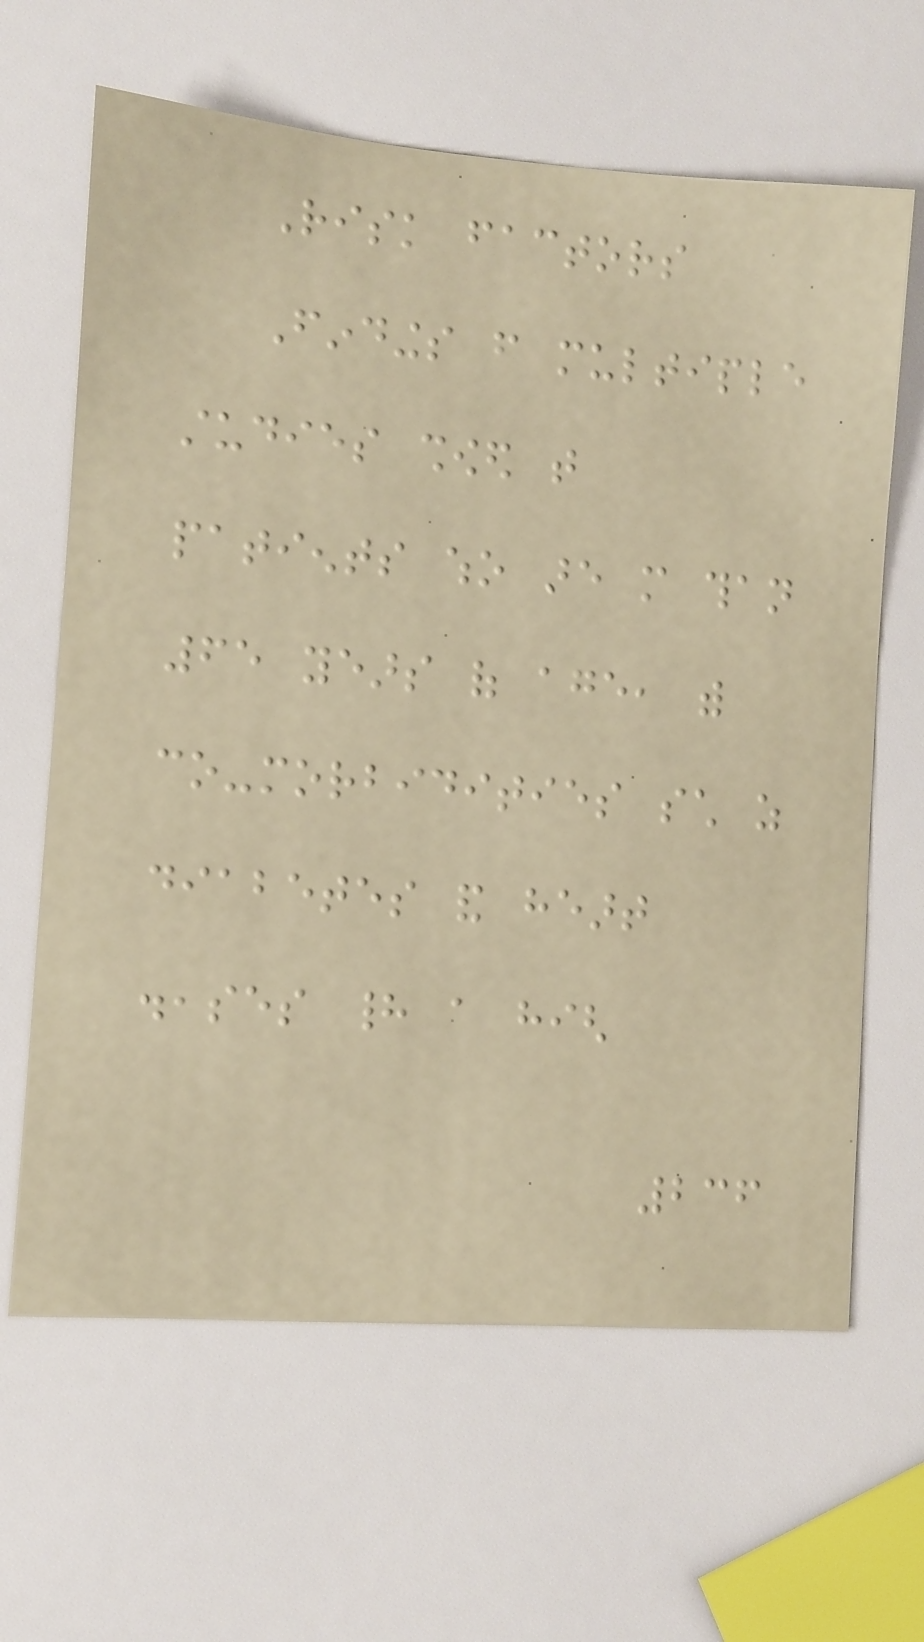Risk factors
Findings from multiple
studies showed that
patients who are more than
65 years of age, with
co-morbidities such as
diabetes and heart
diseases had a high
236
